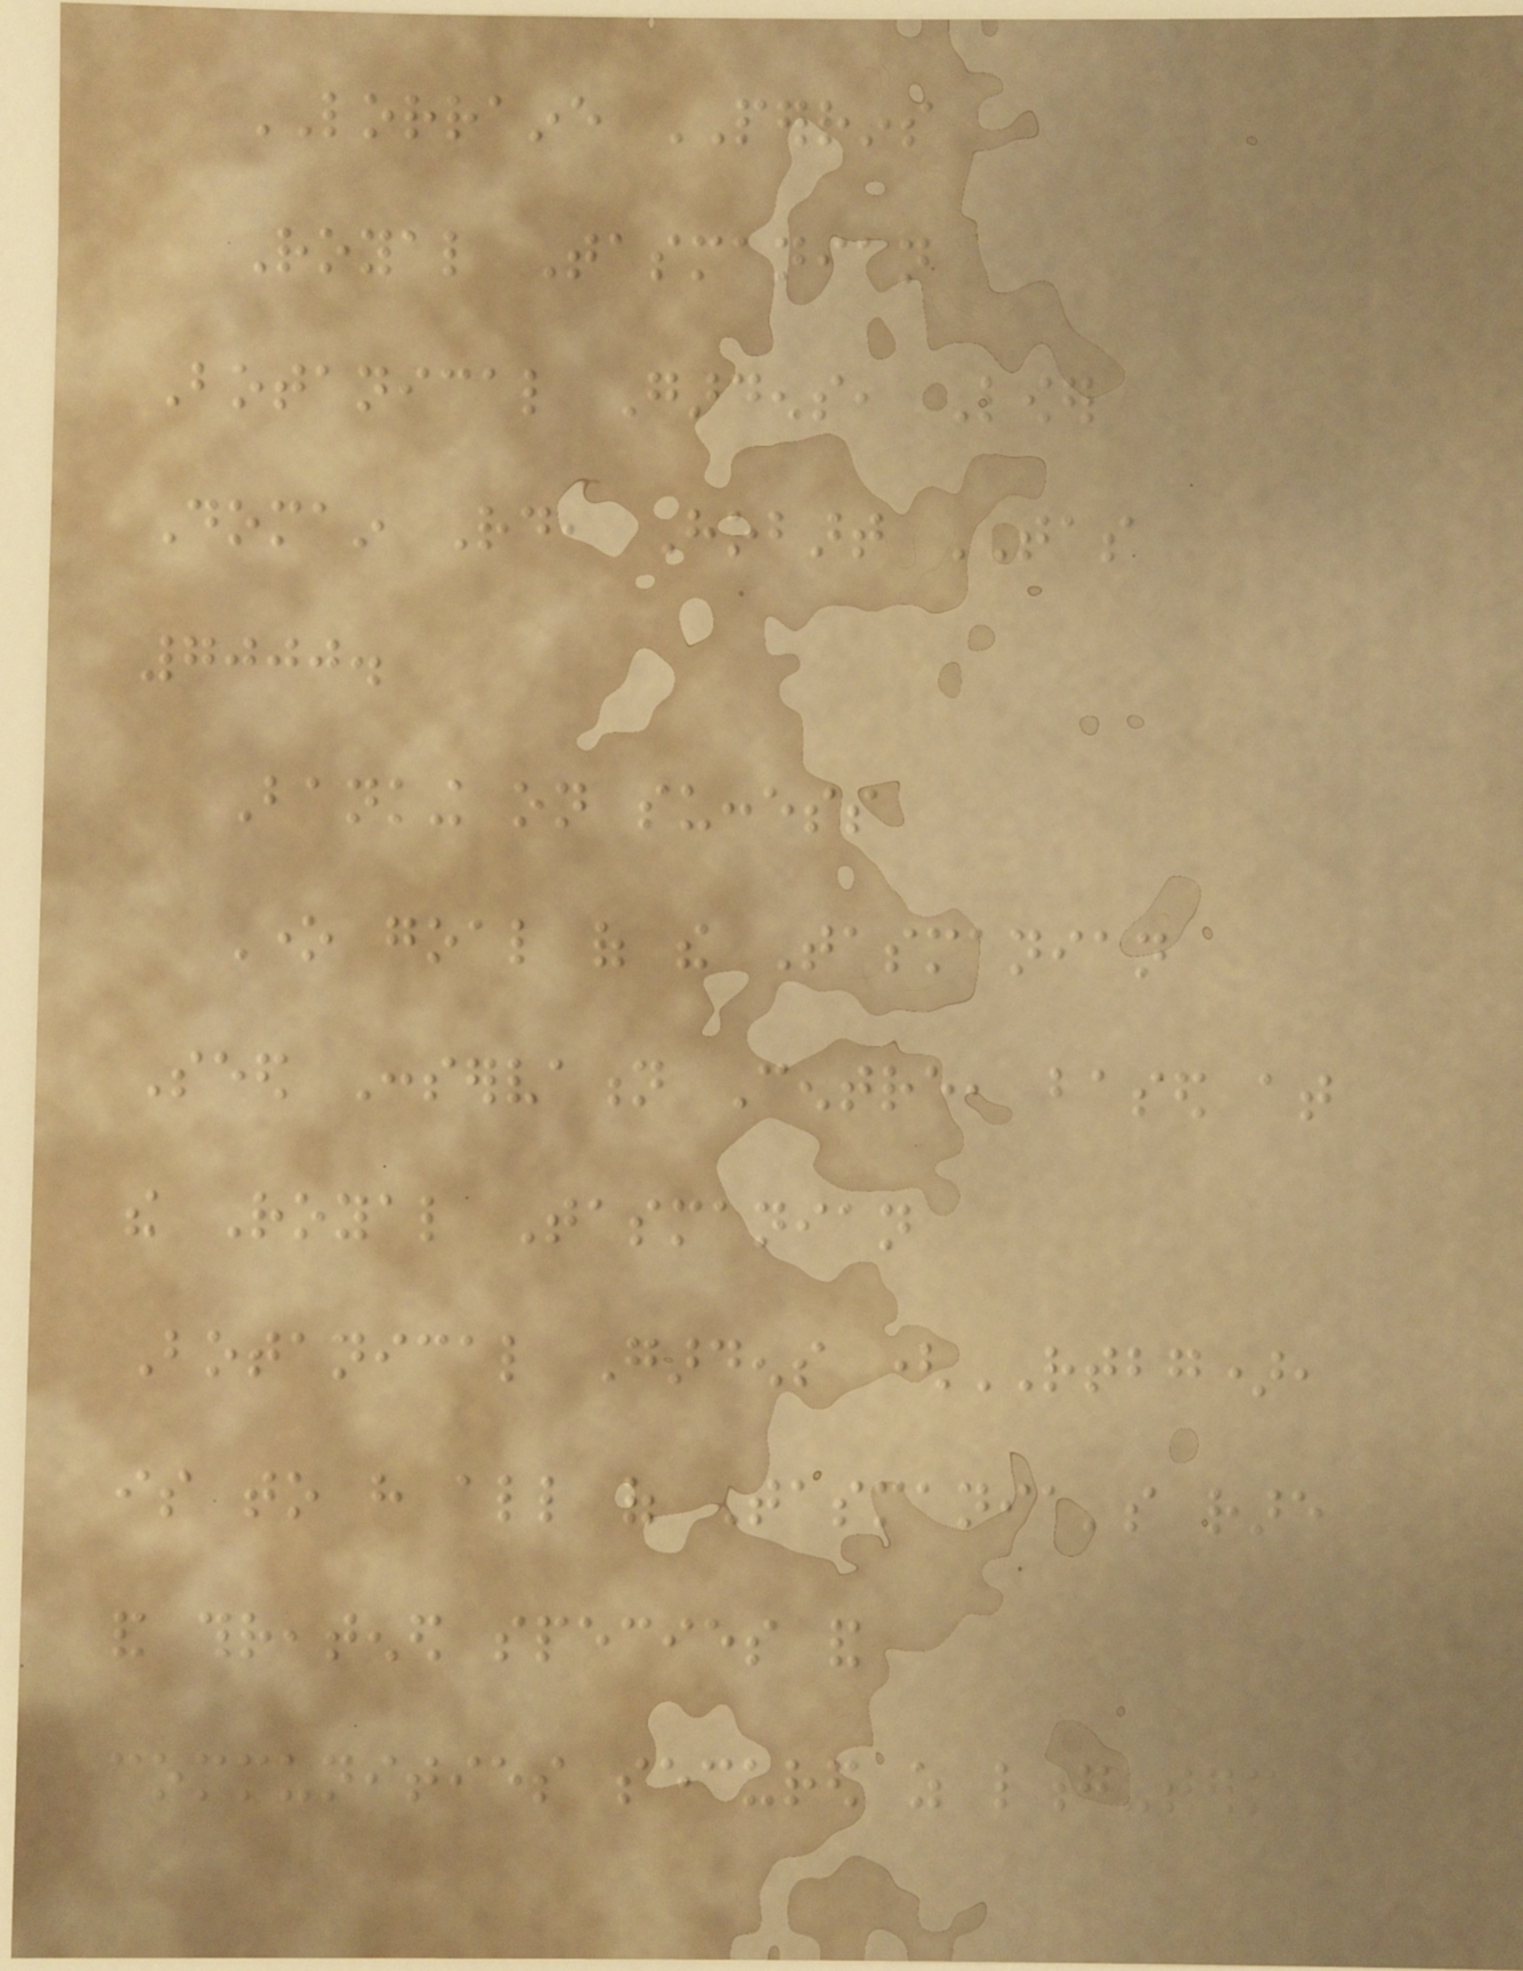LORRAINE PERRINS
Royal Tasmanian
Botanical Gardens, Lower
Domain Rd, Hobart TAS
7000.
Banking on success
One goal of the Tasmanian
Seed Conservation Centre, based at
the Royal Tasmanian
Botanical Gardens (RTBG),
is to have all of Tasmania's rare
and threatened species and
communities secured as long-term
